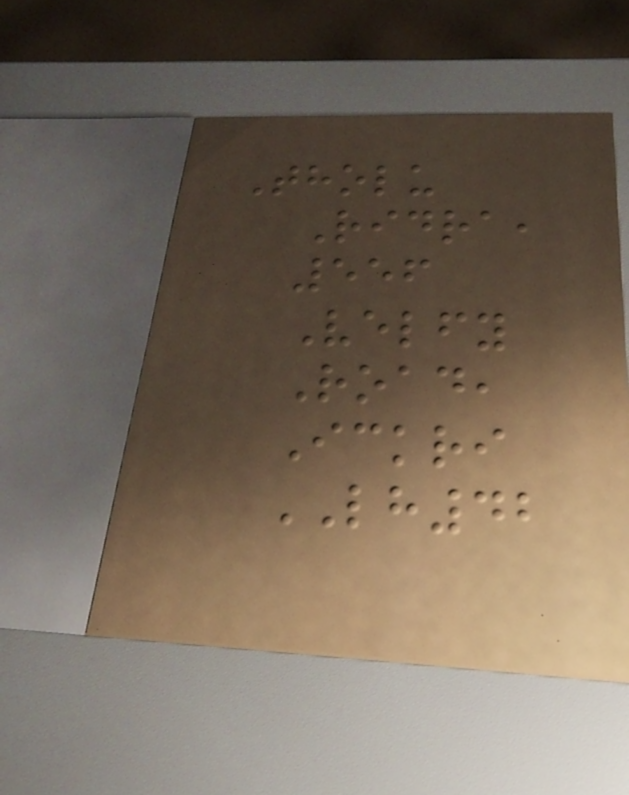Tholu
Ridra,
556
Velfy
Road,
Ickri
LH42
